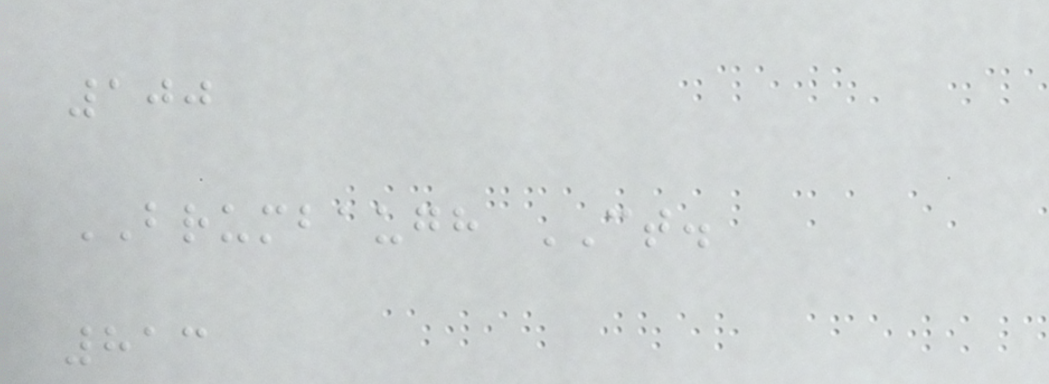100
BRUMBAUGH CT.
813
